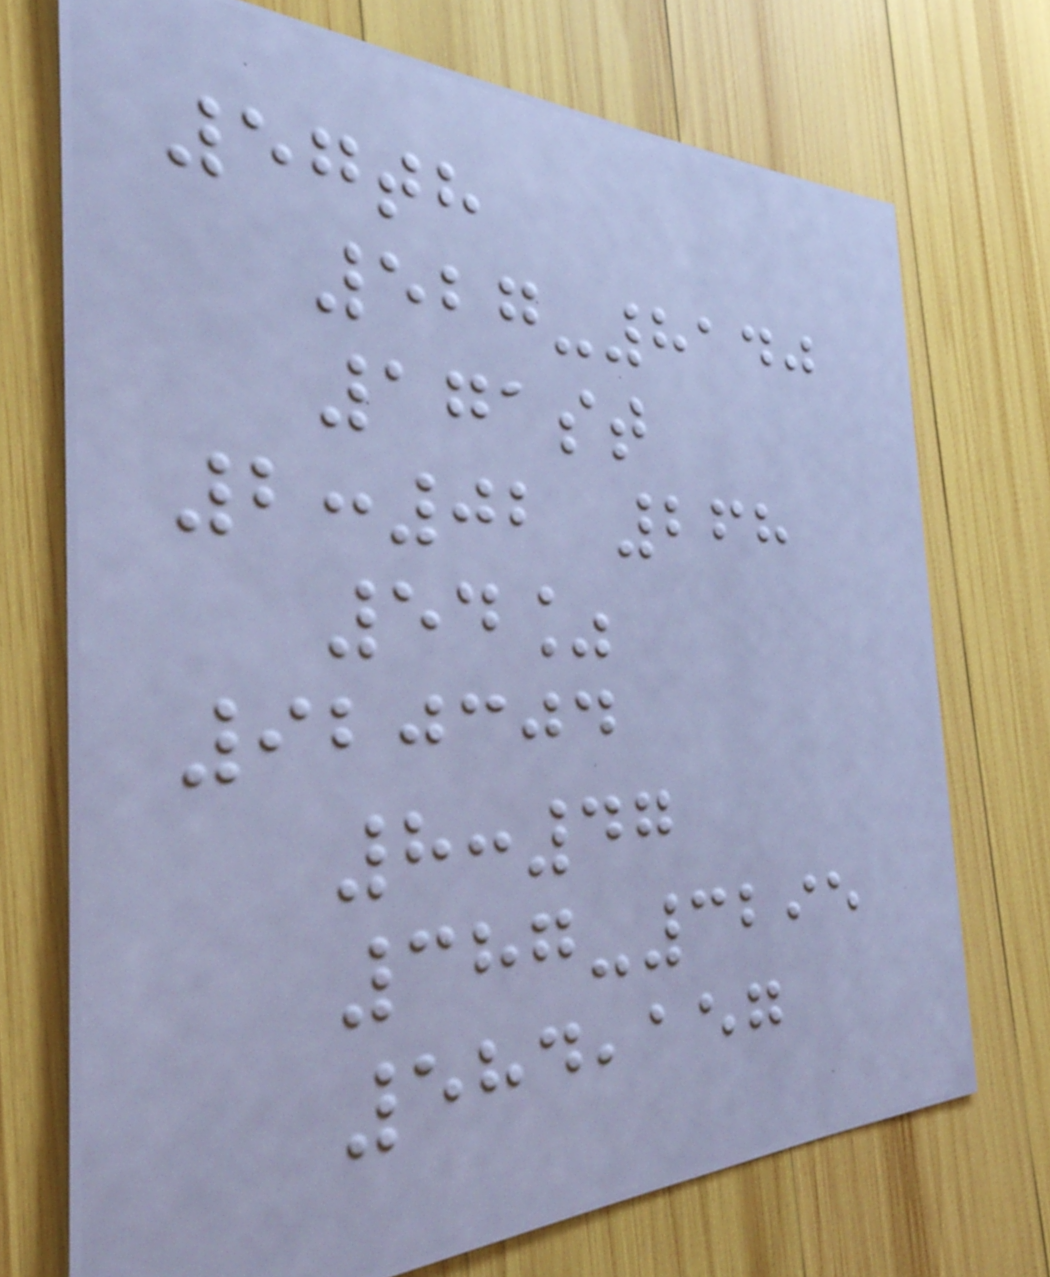57th
527-8140
171st
2:02 268
54%
920304
8:47
387-3295
584,157
